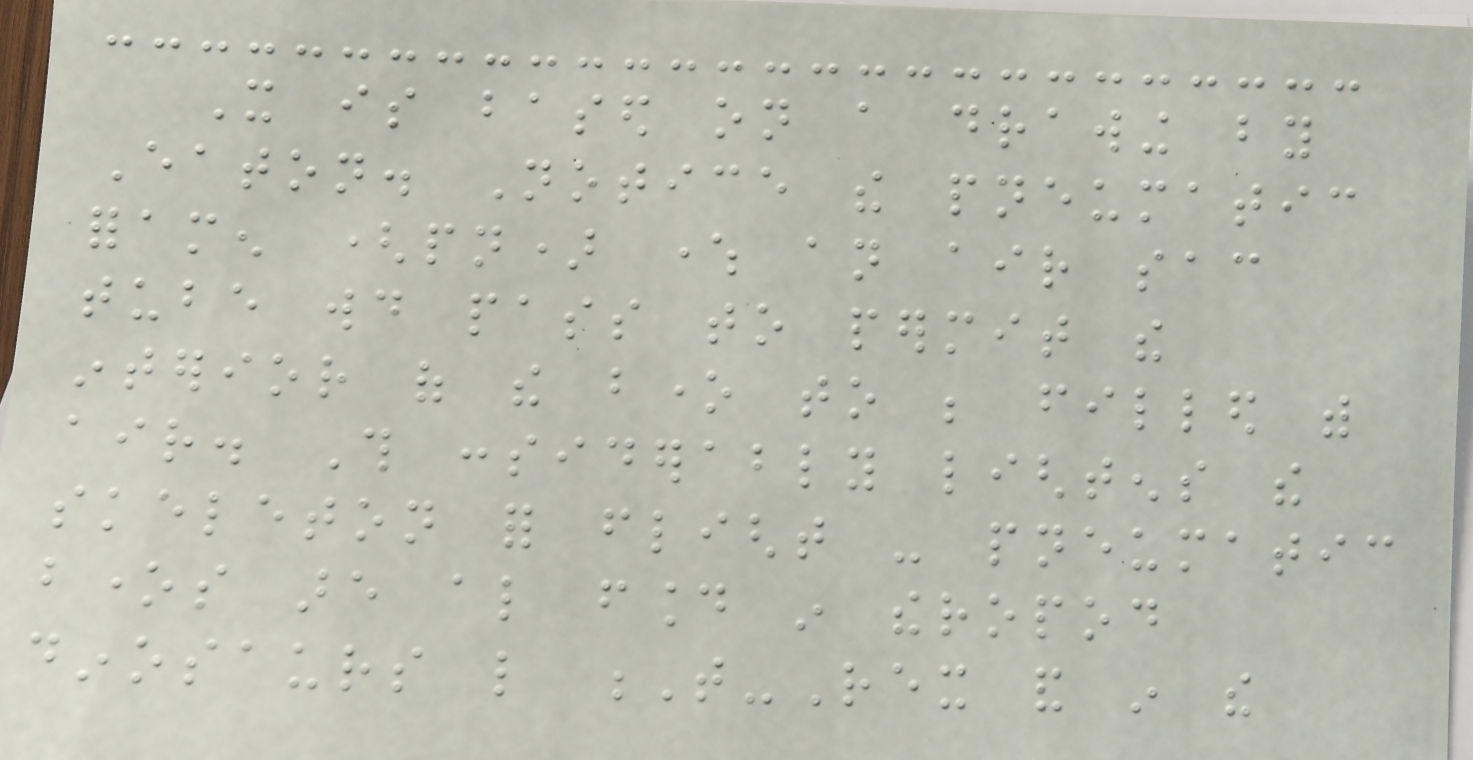It is based on a drawing by
Eaton. Notice the pneumatic
foramen (pn) where an air sac
tube would pass to permit the
interior of the bone to be filled with
air. This considerably lightens the
skeleton for flight - pneumatic
bones are also found in theropod
dinosaurs like T-Rex and in the
